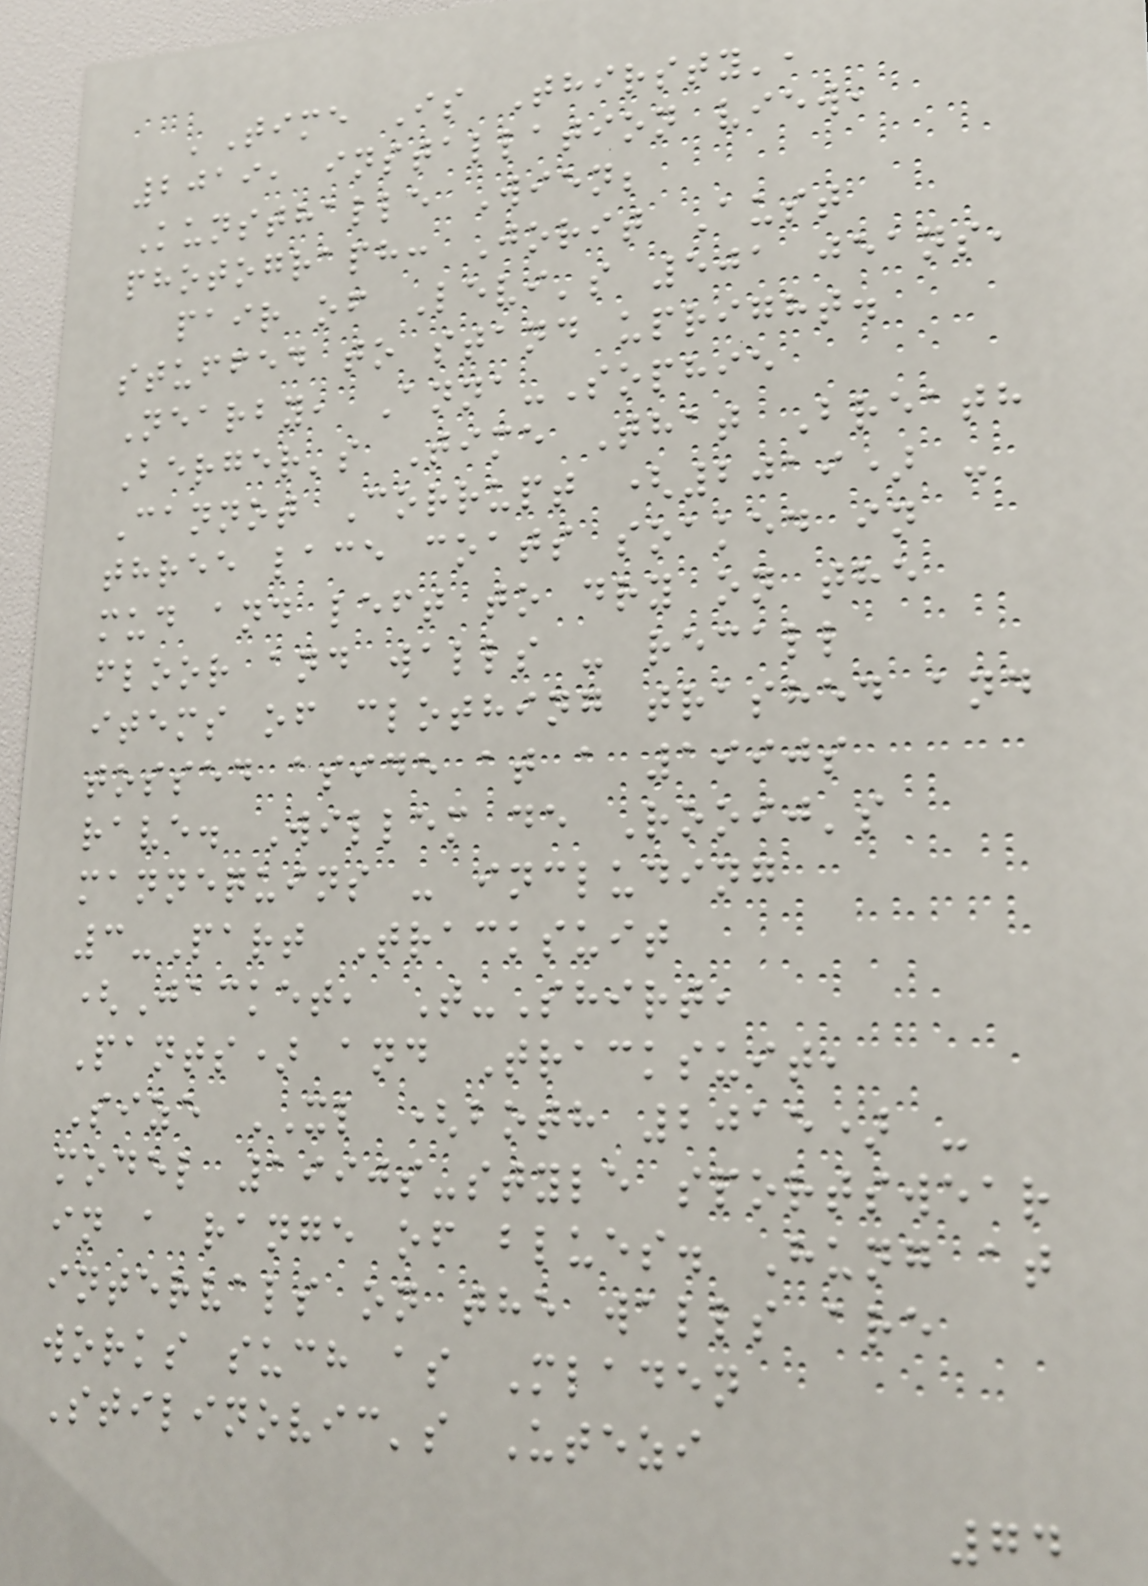'Time Is Thirsty',
2019, installation view,
Kunsthalle Wien;
photograph: Jorit Aust
pair of Levi's 501 jeans,
stuffed to stand upright.
Nearby, Anna-Sophie
Berger's Time That Breath
Cannot Corrupt (2019) -
three lace coats soaked in
mud and left to dry on the
floor and walls - recall
items of clothing trashed and
tossed aside at a 1990s
rave. Willem de Rooij's
mannequins - including
3-Part Tracksuit
(Jacket, T-Shirt,
Pants) and Tracksuit,
Size XL (both 2015) -
model 1990s-style sportswear
in a range of blues. Hung at
intervals on the walls are
works such as Mladen
Stilinovic's Utezi
74
